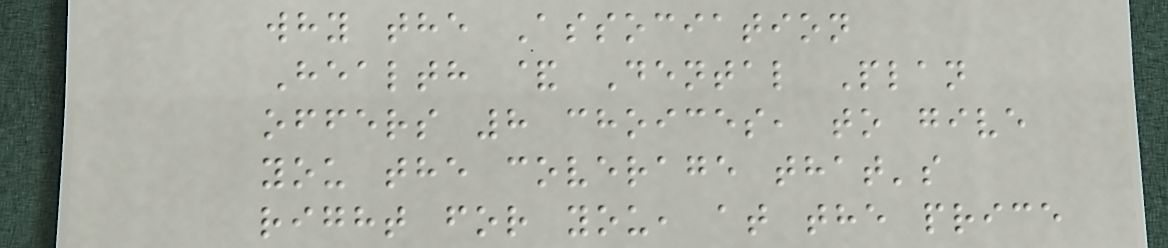why the Association
Health & Dental Plan
offers 8 choices, to give
you the coverage that's
right for you, at the price
